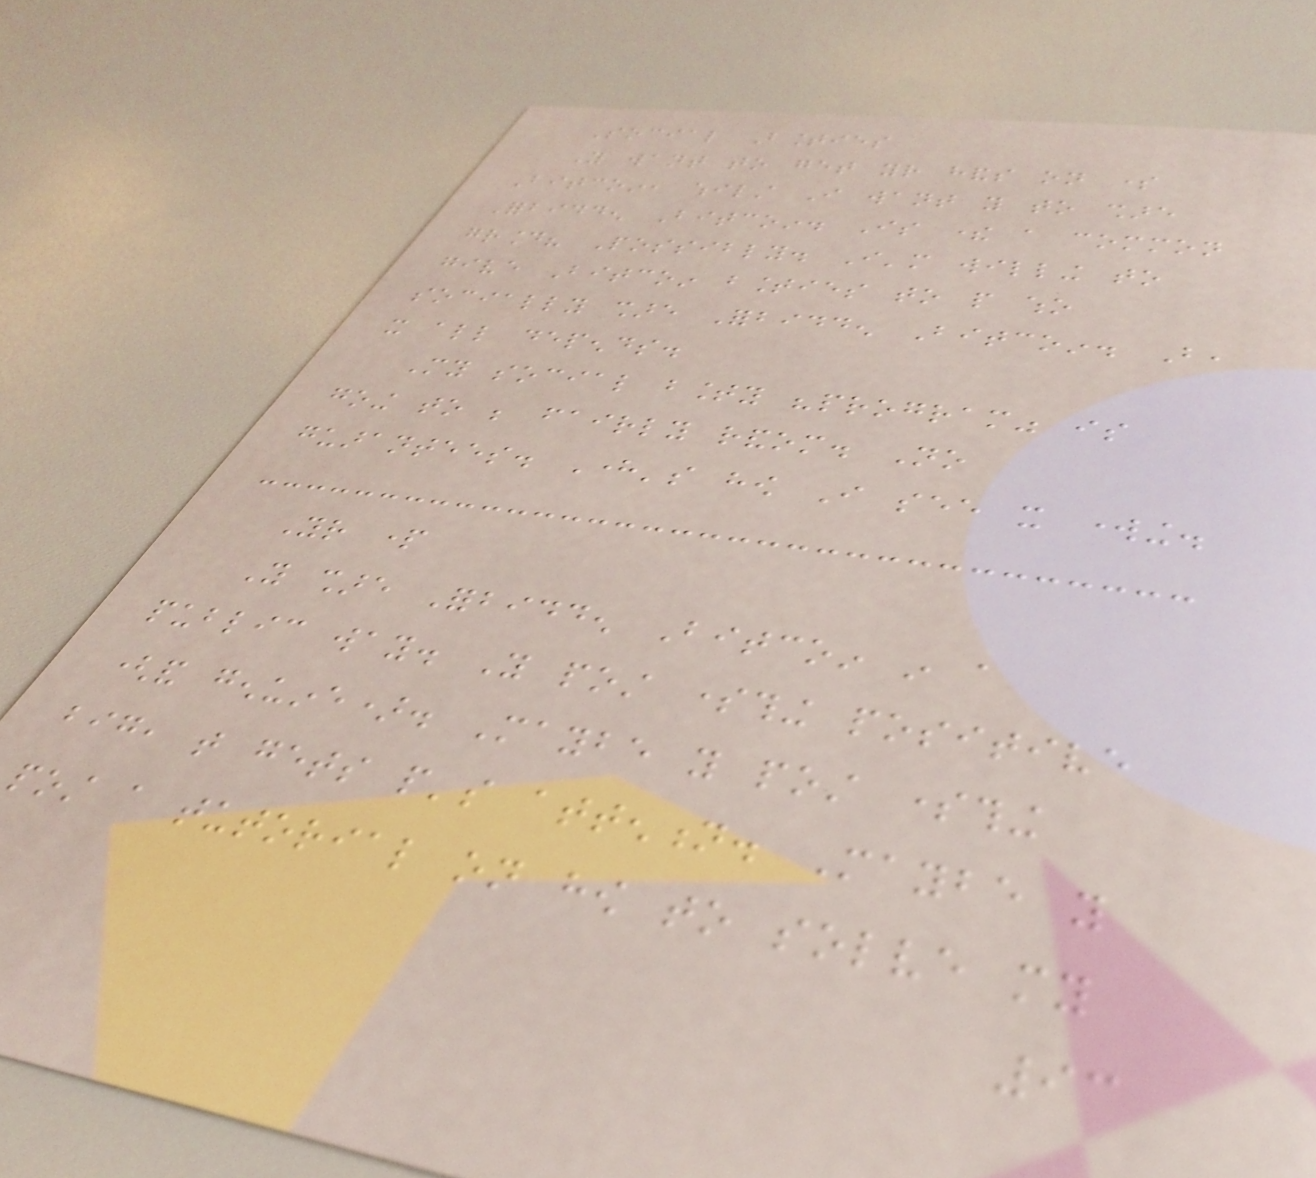Social Bounties
You want to get your hands on some
Bitcoin, whilst I want you to share
Forbidden Bitcoin. Is there a common
ground? Possibly. I'm willing to
give Bitcoin bounties to people who
socially share Forbidden Bitcoin. But,
it all depends.
My social bounty "program" is
going to be fairly random. No
guarantees. Here's how I see it working.
Your part
You share Forbidden Bitcoin in a
public way. You post something positive
(and genuine). Maybe you post something
big, that gets people's attention. Maybe you
post a tutorial on how to solve my
93
